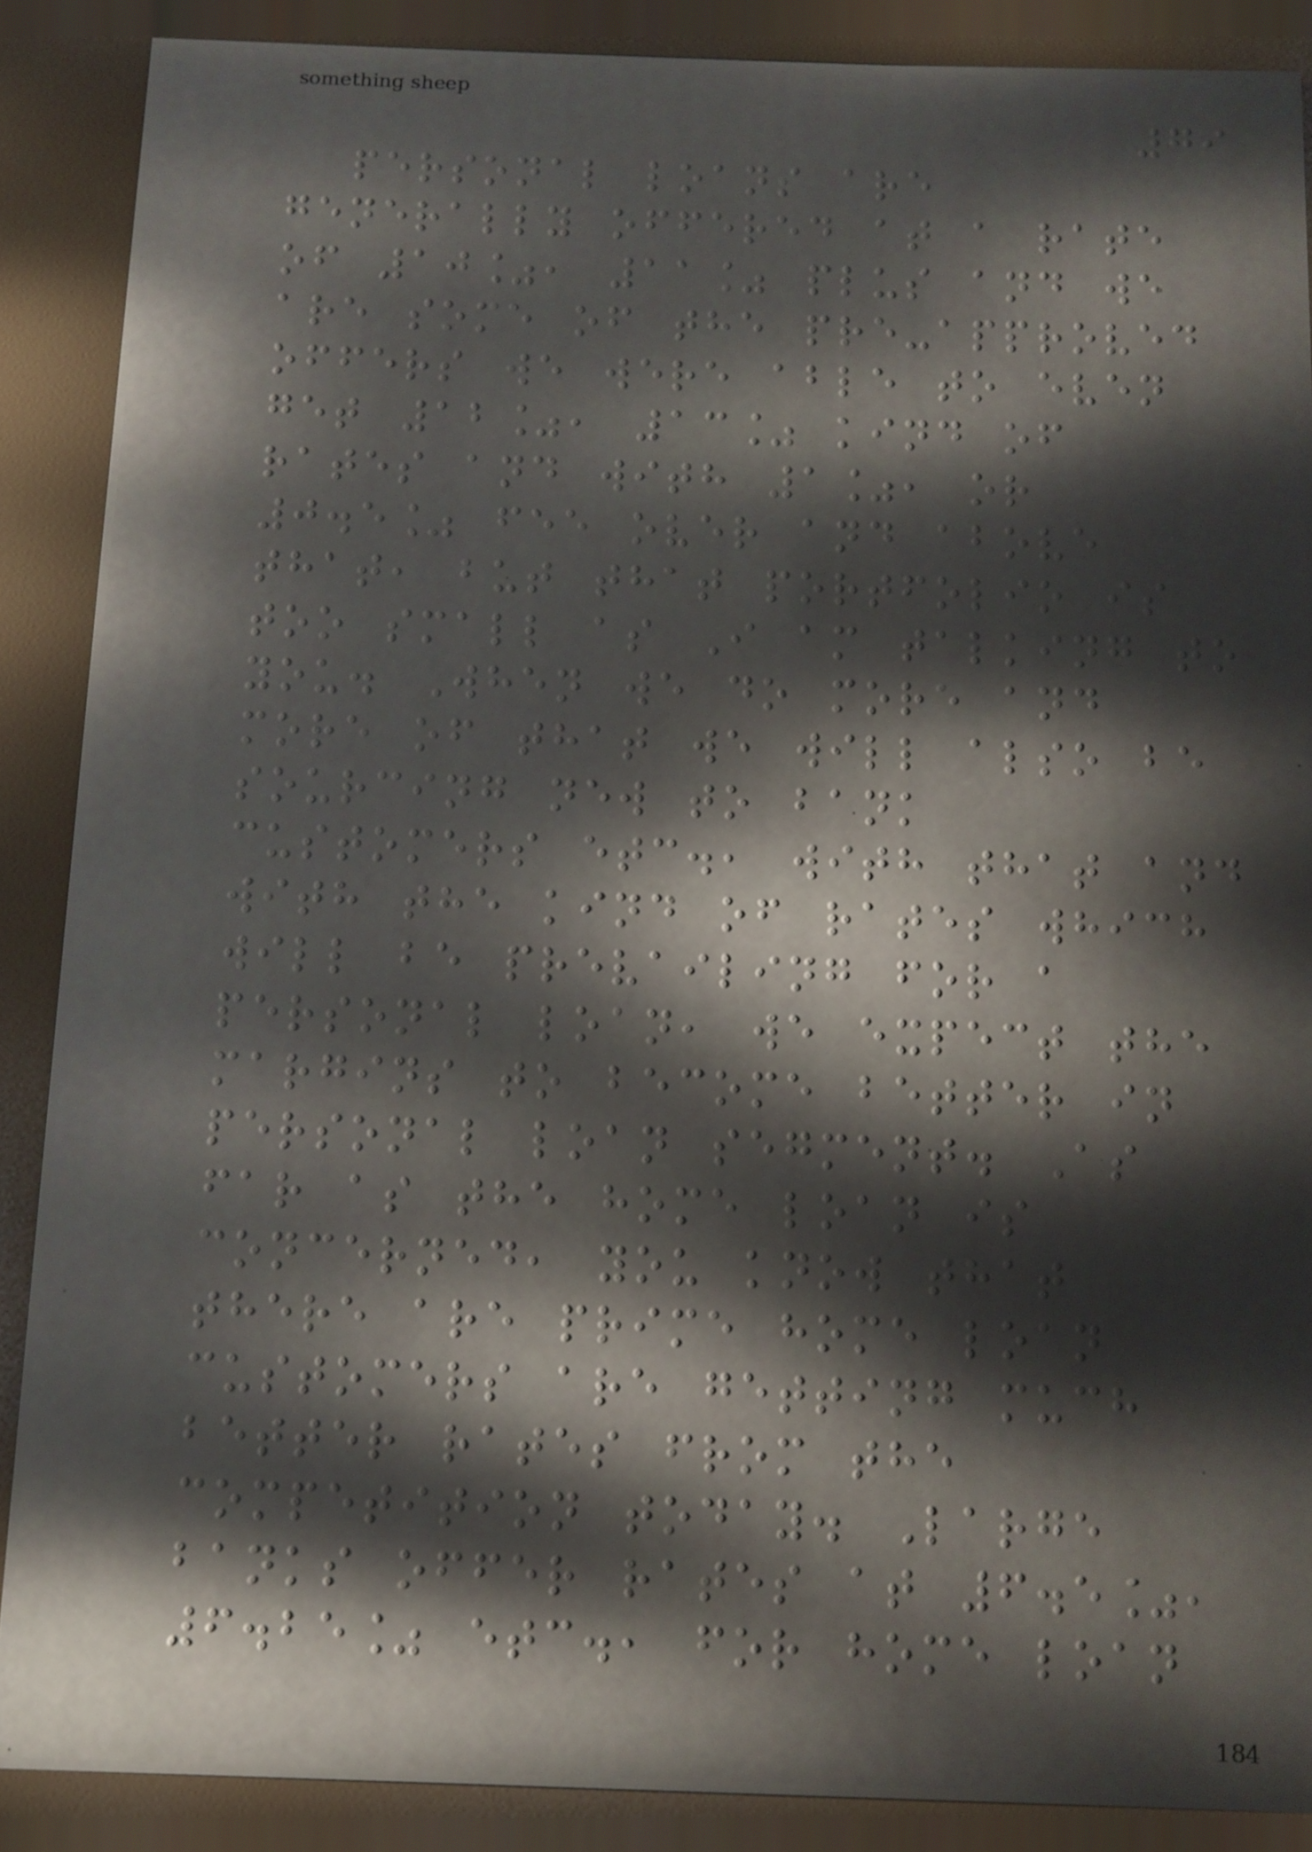79
personal loans are
generally offered at a rate
of 10%, 11% plus and we
are some of the pre-approved
offers we were able to even
get 12%, 13% kind of
rates and with 1%, or
0.5% fee over and above
that, but that portfolio is
too small as I am talking to
you. When we do more and
more of that we will also be
sourcing new to bank
customers etc., with that and
with the kind of rates which
will be prevailing for a
personal loan, we expect the
margins to become better in
personal loan segment. As
far as the home loan is
concerned, you know that
there are prime home loan
customers are getting much
better rates from the
competition today. Large
banks offer rates at 6.5%,
6.25% etc., for home loan
